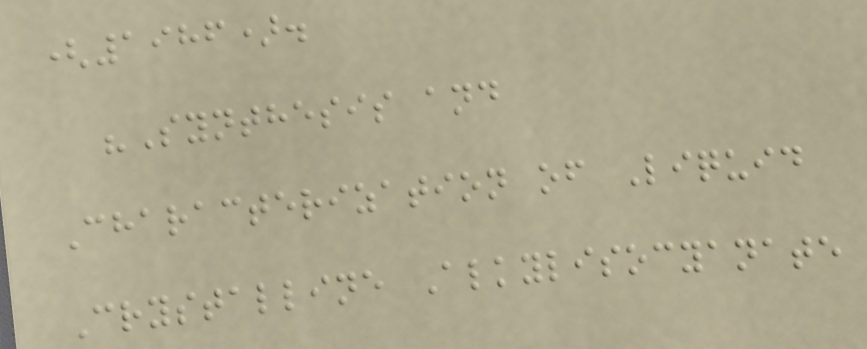(1986).
"Synthesis and
Characterization of Liquid
Crystalline Alkylisocyanate
